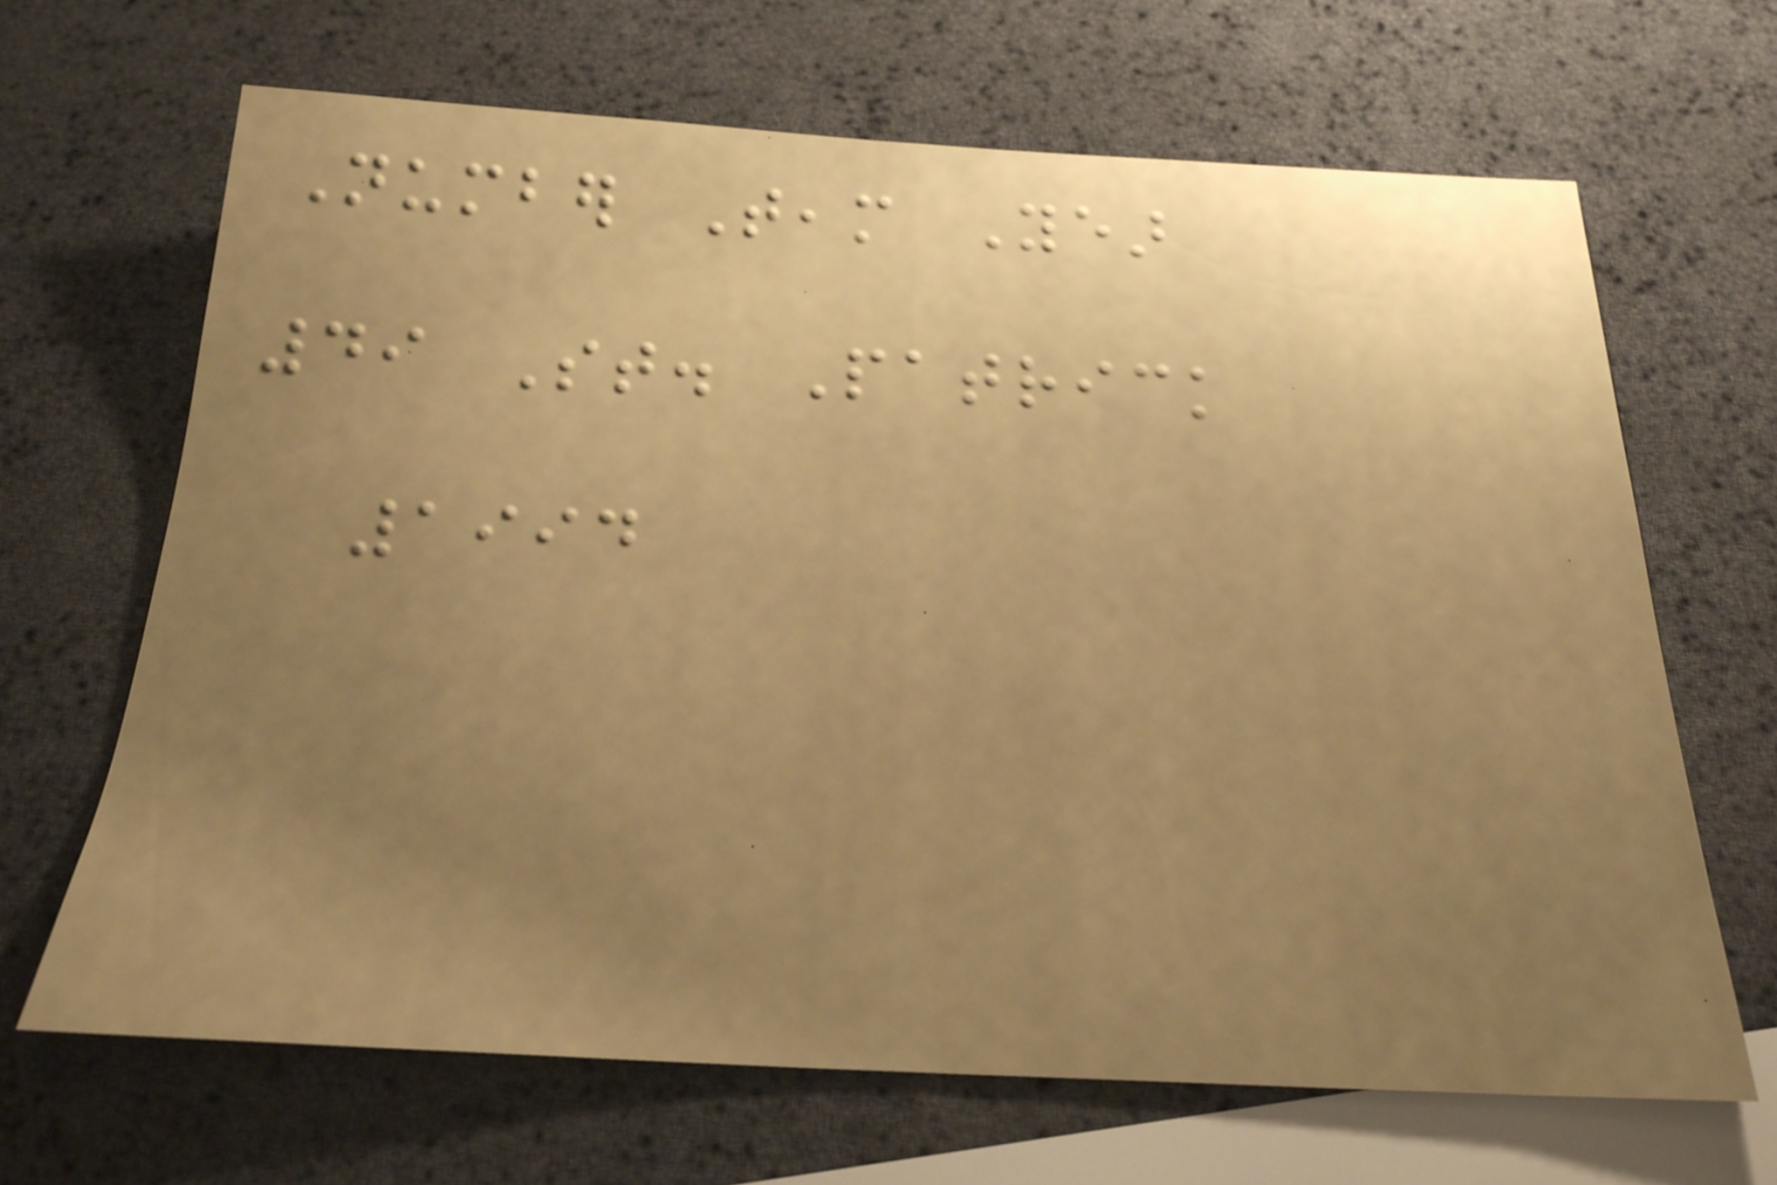Number Team Year
49 St. Patrick
1994
